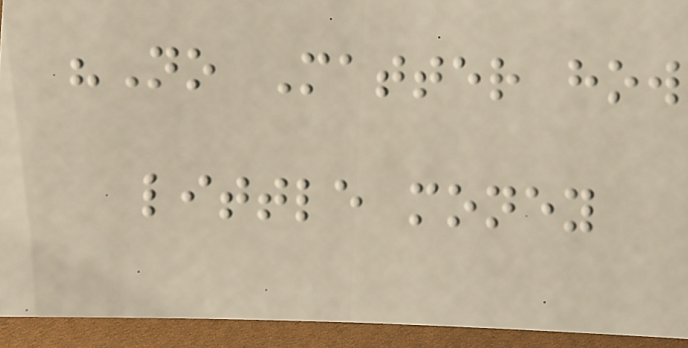"No Matter how
little money
